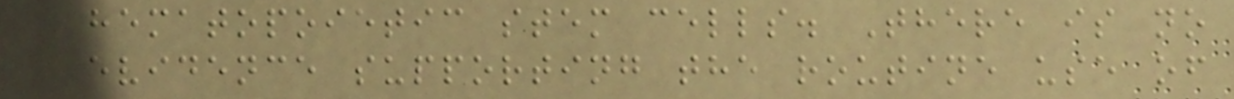hematopoietic stem cells. There is no
evidence supporting the routine use of
